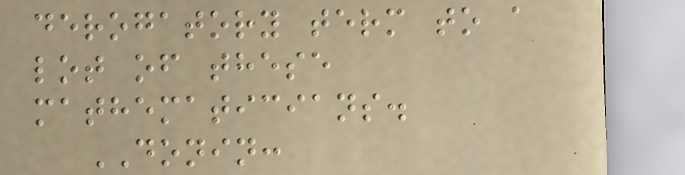derogatory term to a
lot of these
mathematicians.
DONIN:
